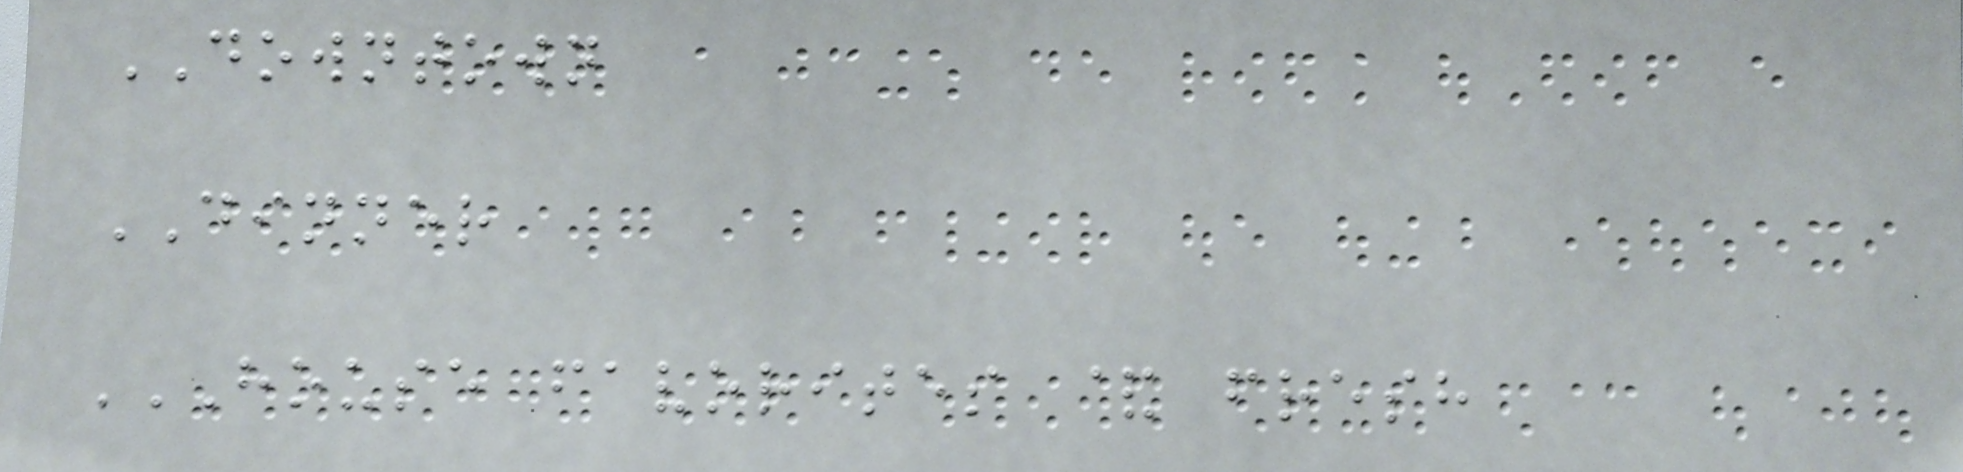DOWNTOWN
DINNER
HOUSE FAVORITES & FRESH
